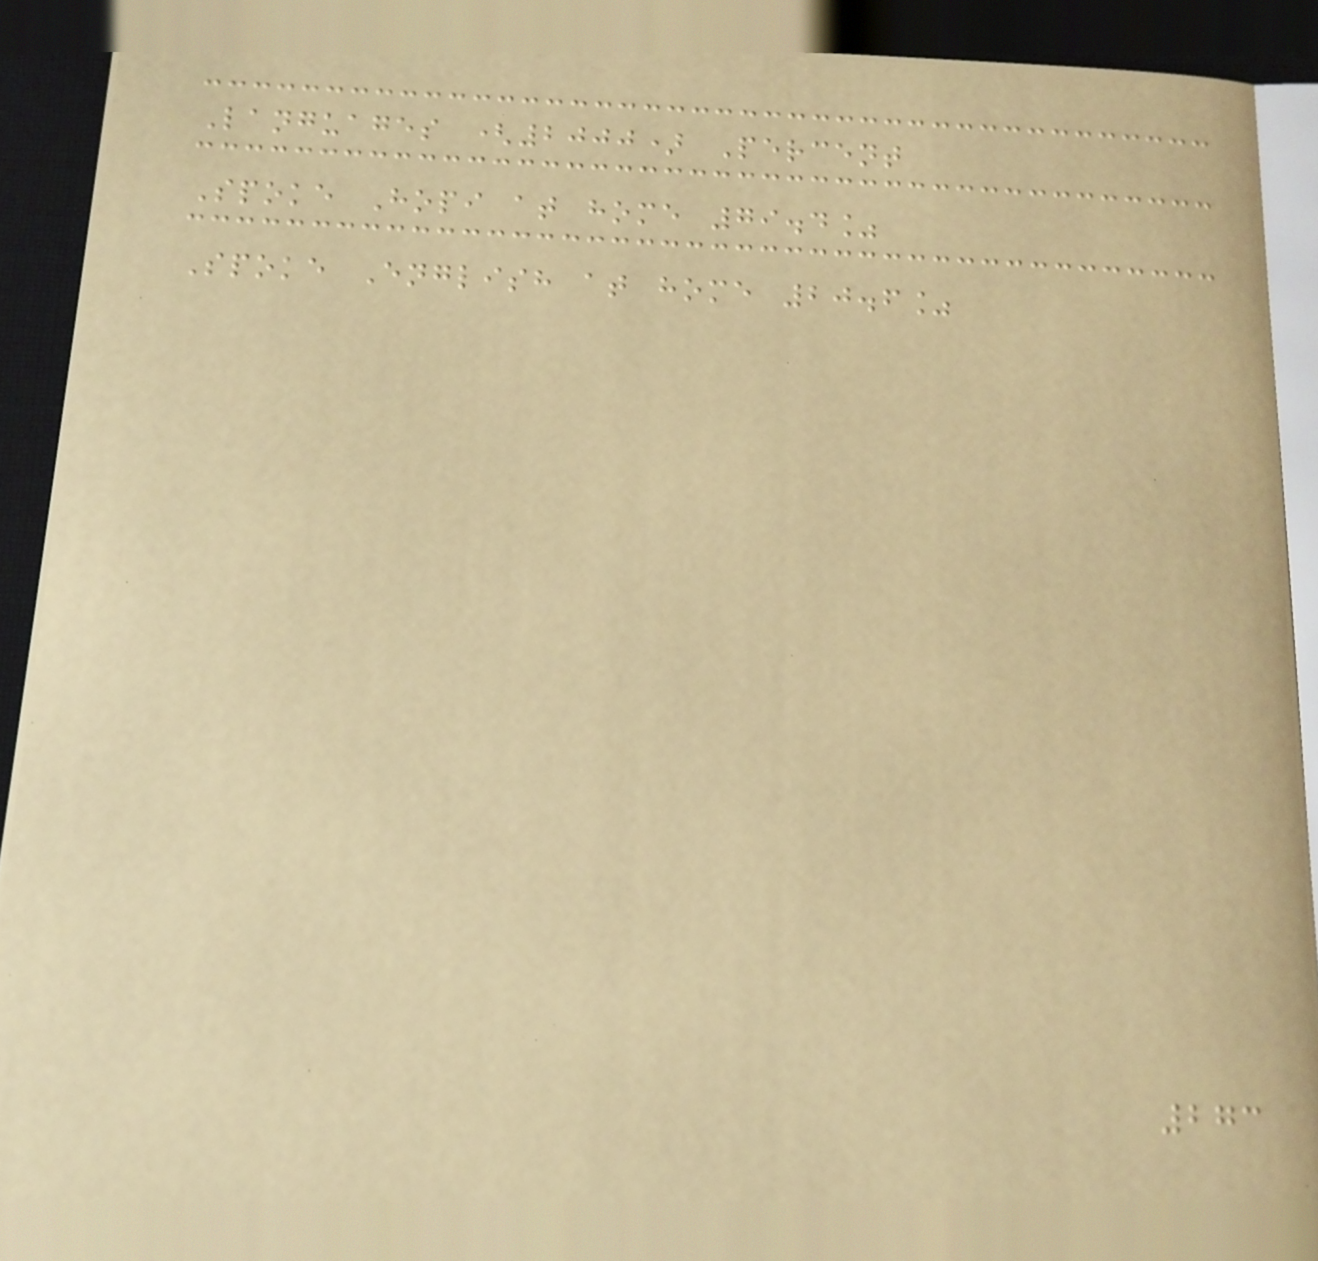Languages (2000) Percent
Spoke Hopi at home 79.4%
Spoke English at home 20.6%
273
